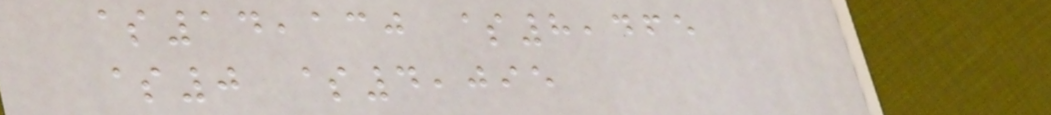$14,130 $8,465
$0 $4,095
